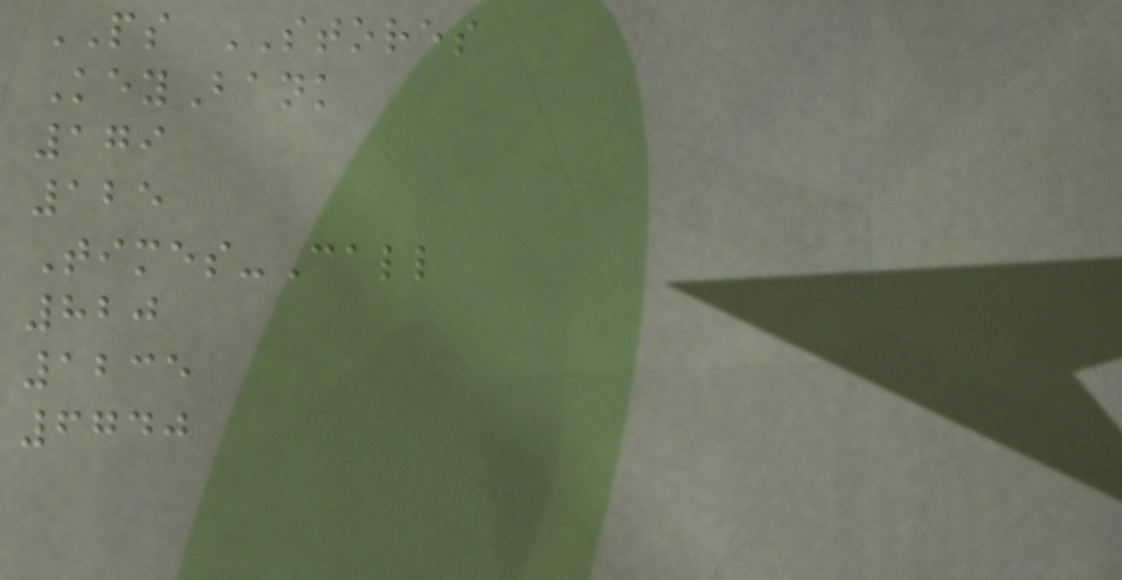PS STORES
KeyBank
179
125
Times-Call
820
1235
6740
